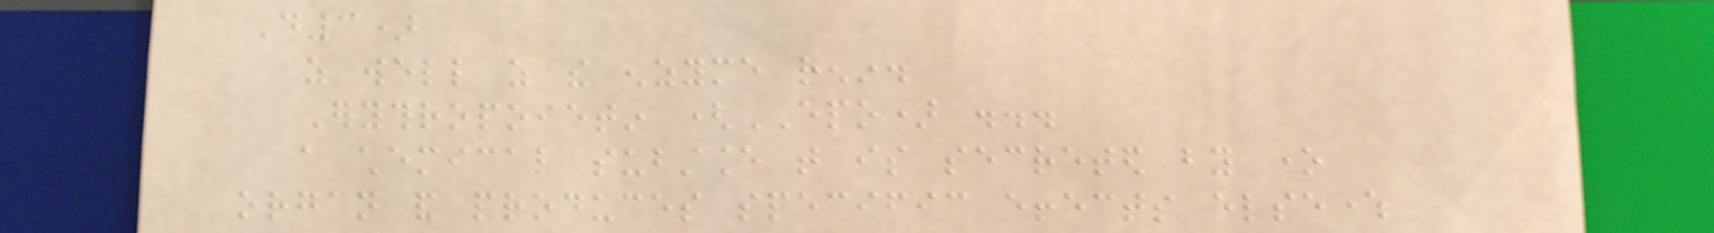D3)
as well as the enzyme renin.
Erythropoietin (EPO) ...
a chemical substance that is secreted by one
organ and produces specific effects elsewhere
